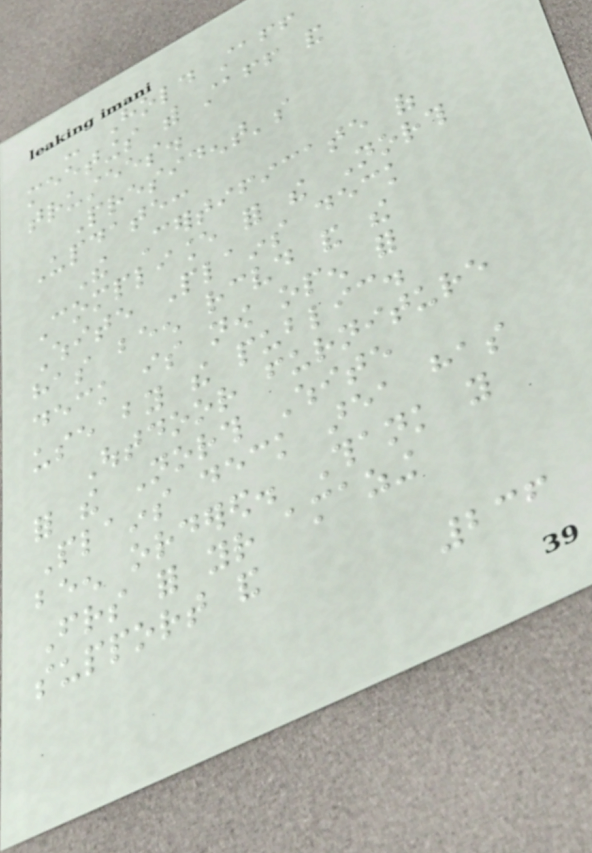- Hold staff
meetings with staff and
trustees.
President's
Update:
The Certificate of
Compliance for the North
White Plains deck
has been received and the
deck is now open for
use by the public.
Outdoor furniture
for the North White
Plains deck area has
been ordered. Thank you
Friends for your amazing
support and
236
